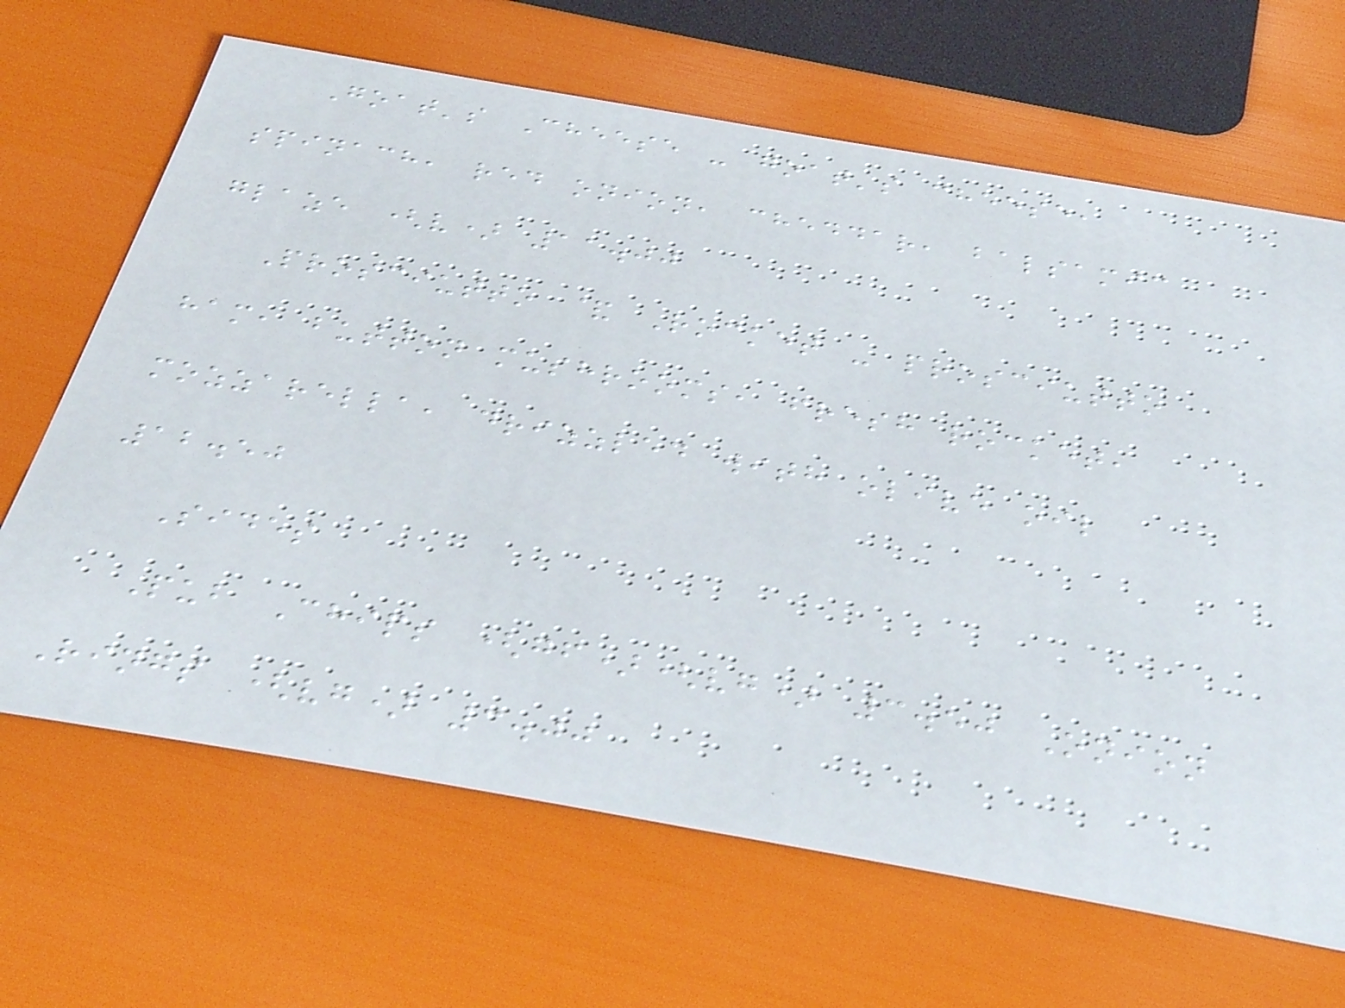Goat's Cheese - goat's cheese,
spinach, red onion, cheddar, balsamic
glaze (v) 11.00
Prosciutto & Rocket - prosciutto
ham, button mushrooms, fresh rocket,
mozzarella, drizzled with olive oil
12.50
Sides
Pub Chips (gf)(vg) 3.50 Onion
Rings (vg) 3.00
